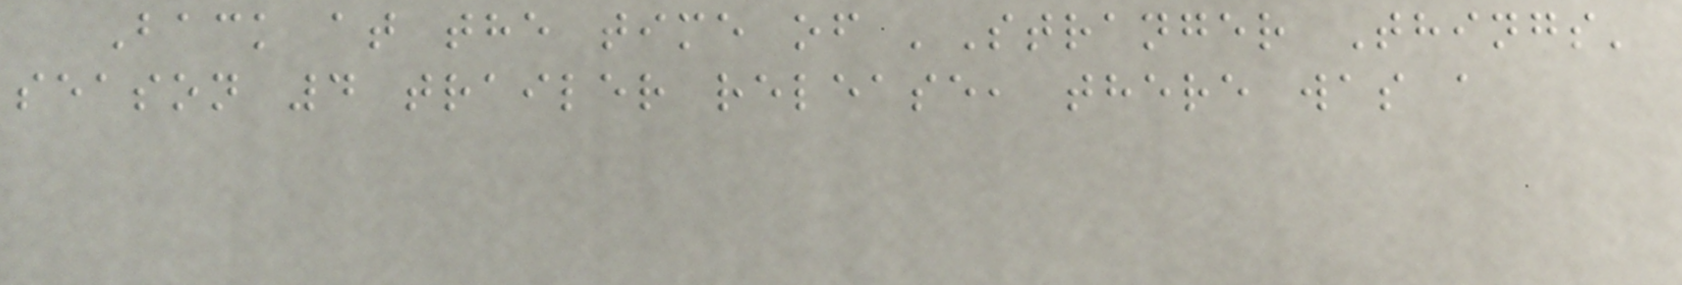Back at the time of 'Stranger Things'
season 4 trailer release, there was a
